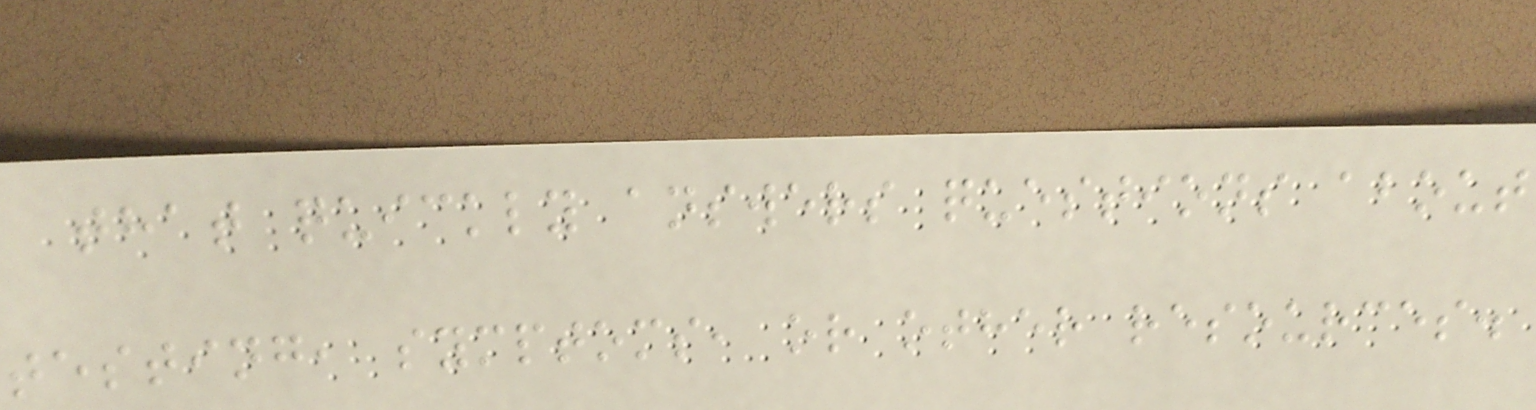that quickly answers questions about
testing, symptoms, or other resources.
